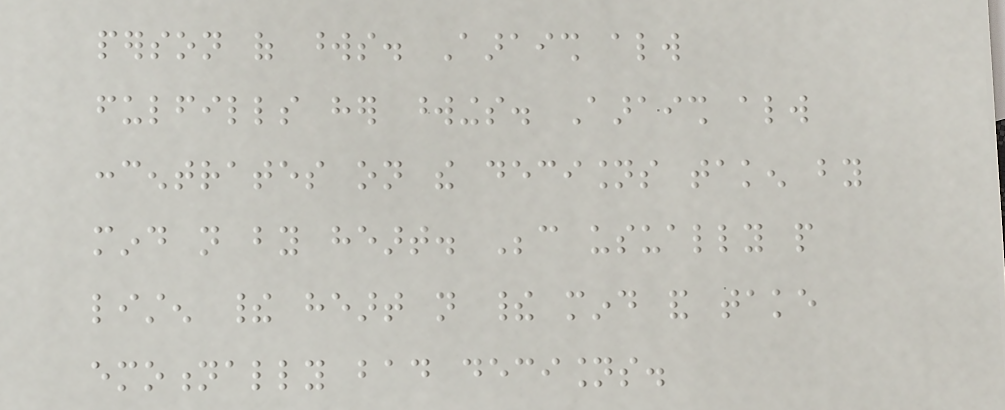person of words. Aaraish always
fulfills her wordings. Aaraish always
concentrates on the decisions taken by
mind not by heart. Because usually people
listen their heart not their mind and take
emotionally bad decisions.
